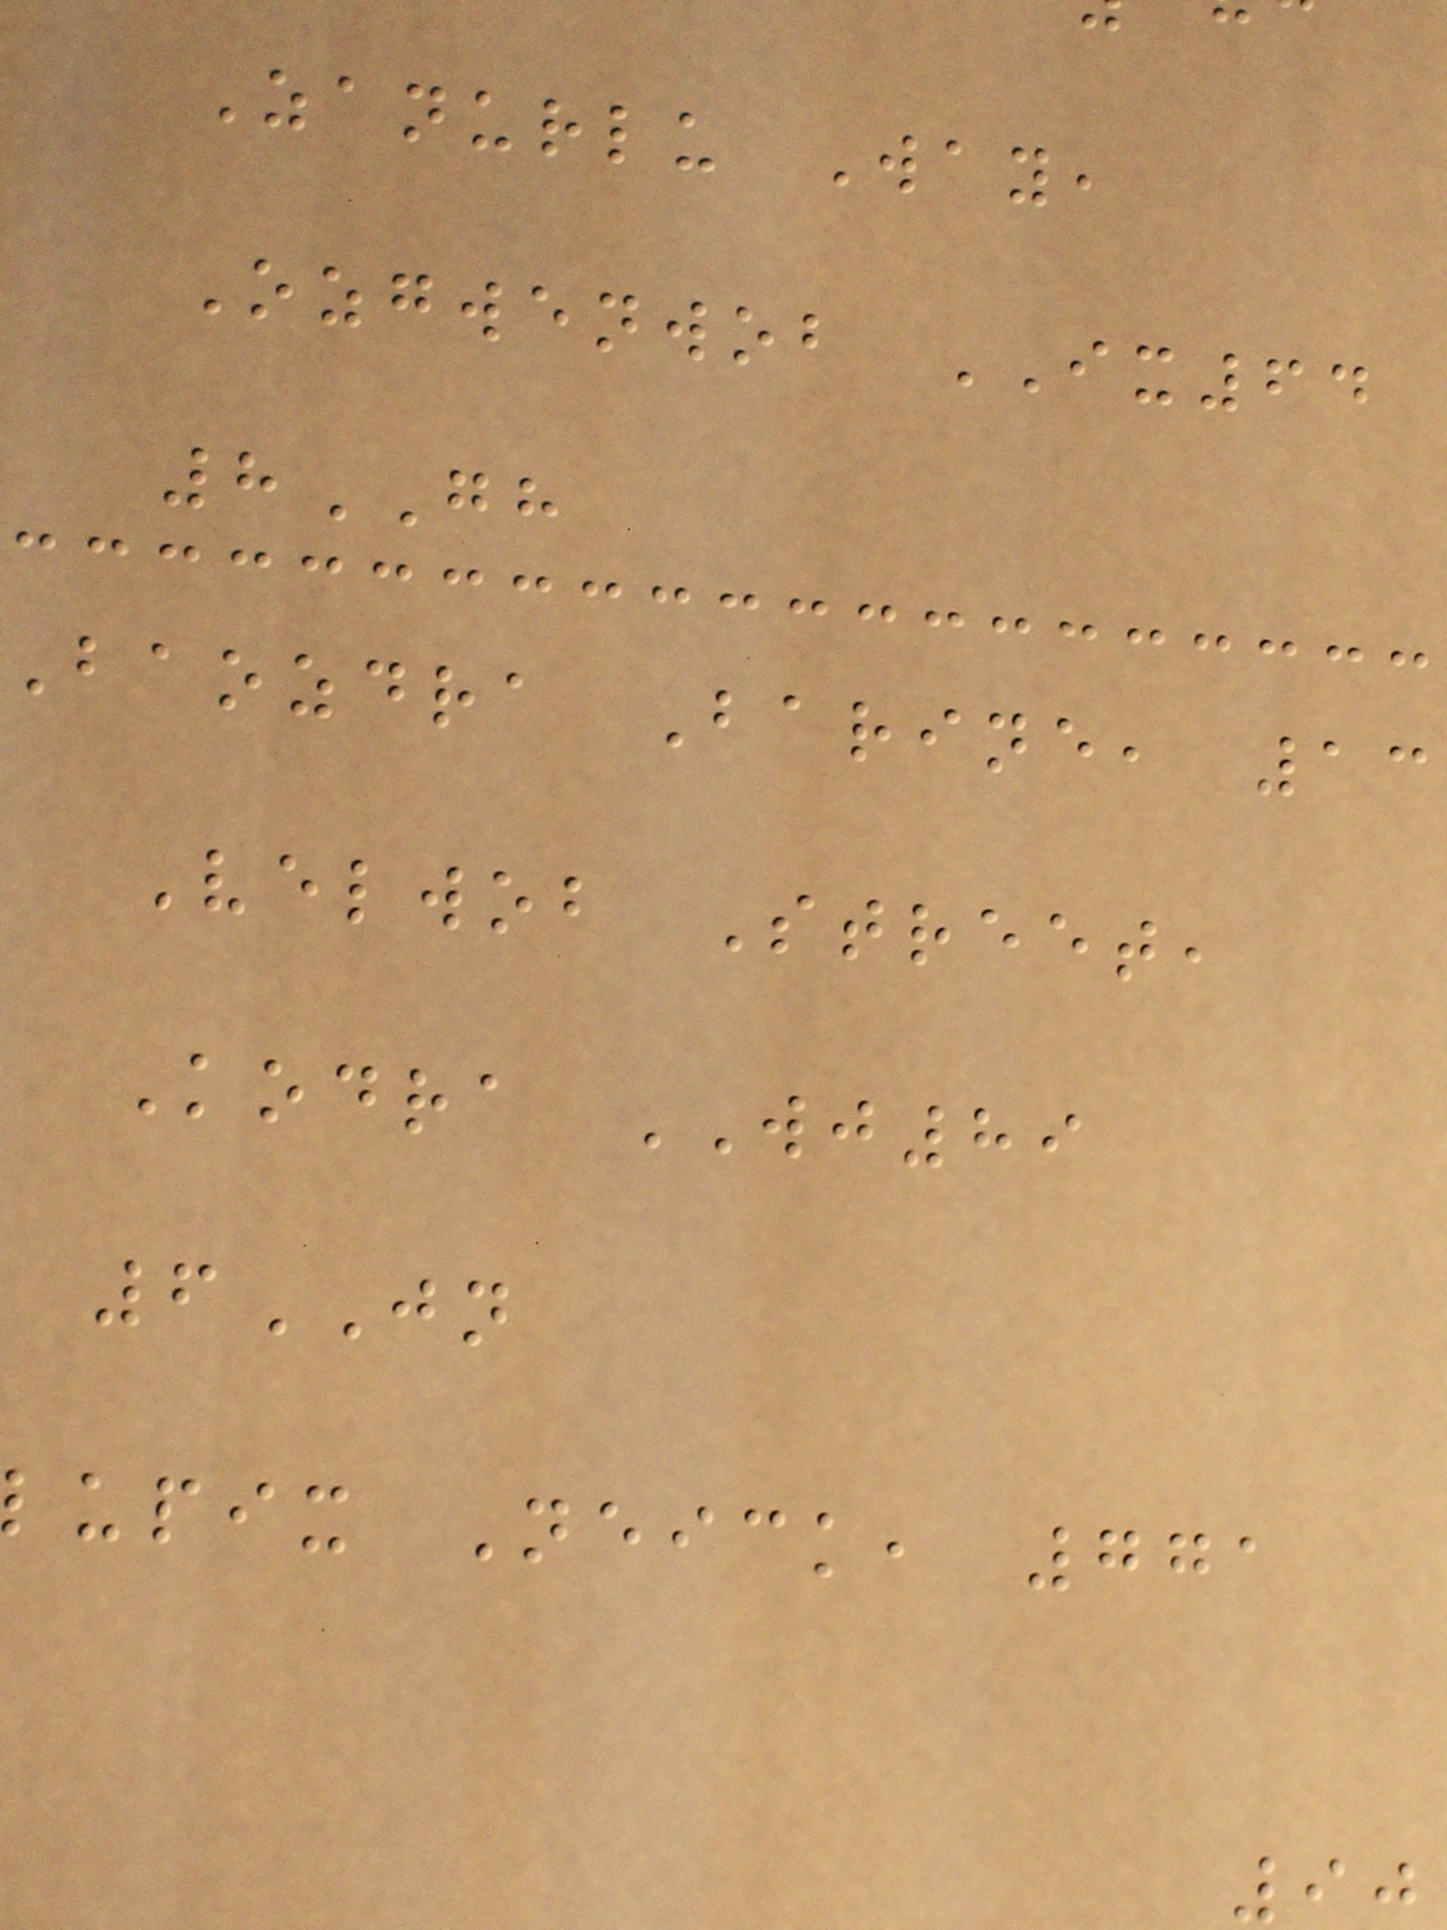Zanurlu Way,
Ozgwenwob IX64
8GH
Baozdra Barine, 13
Velwob Street,
Kodra WJ89
6JN
upix Neick, 771
